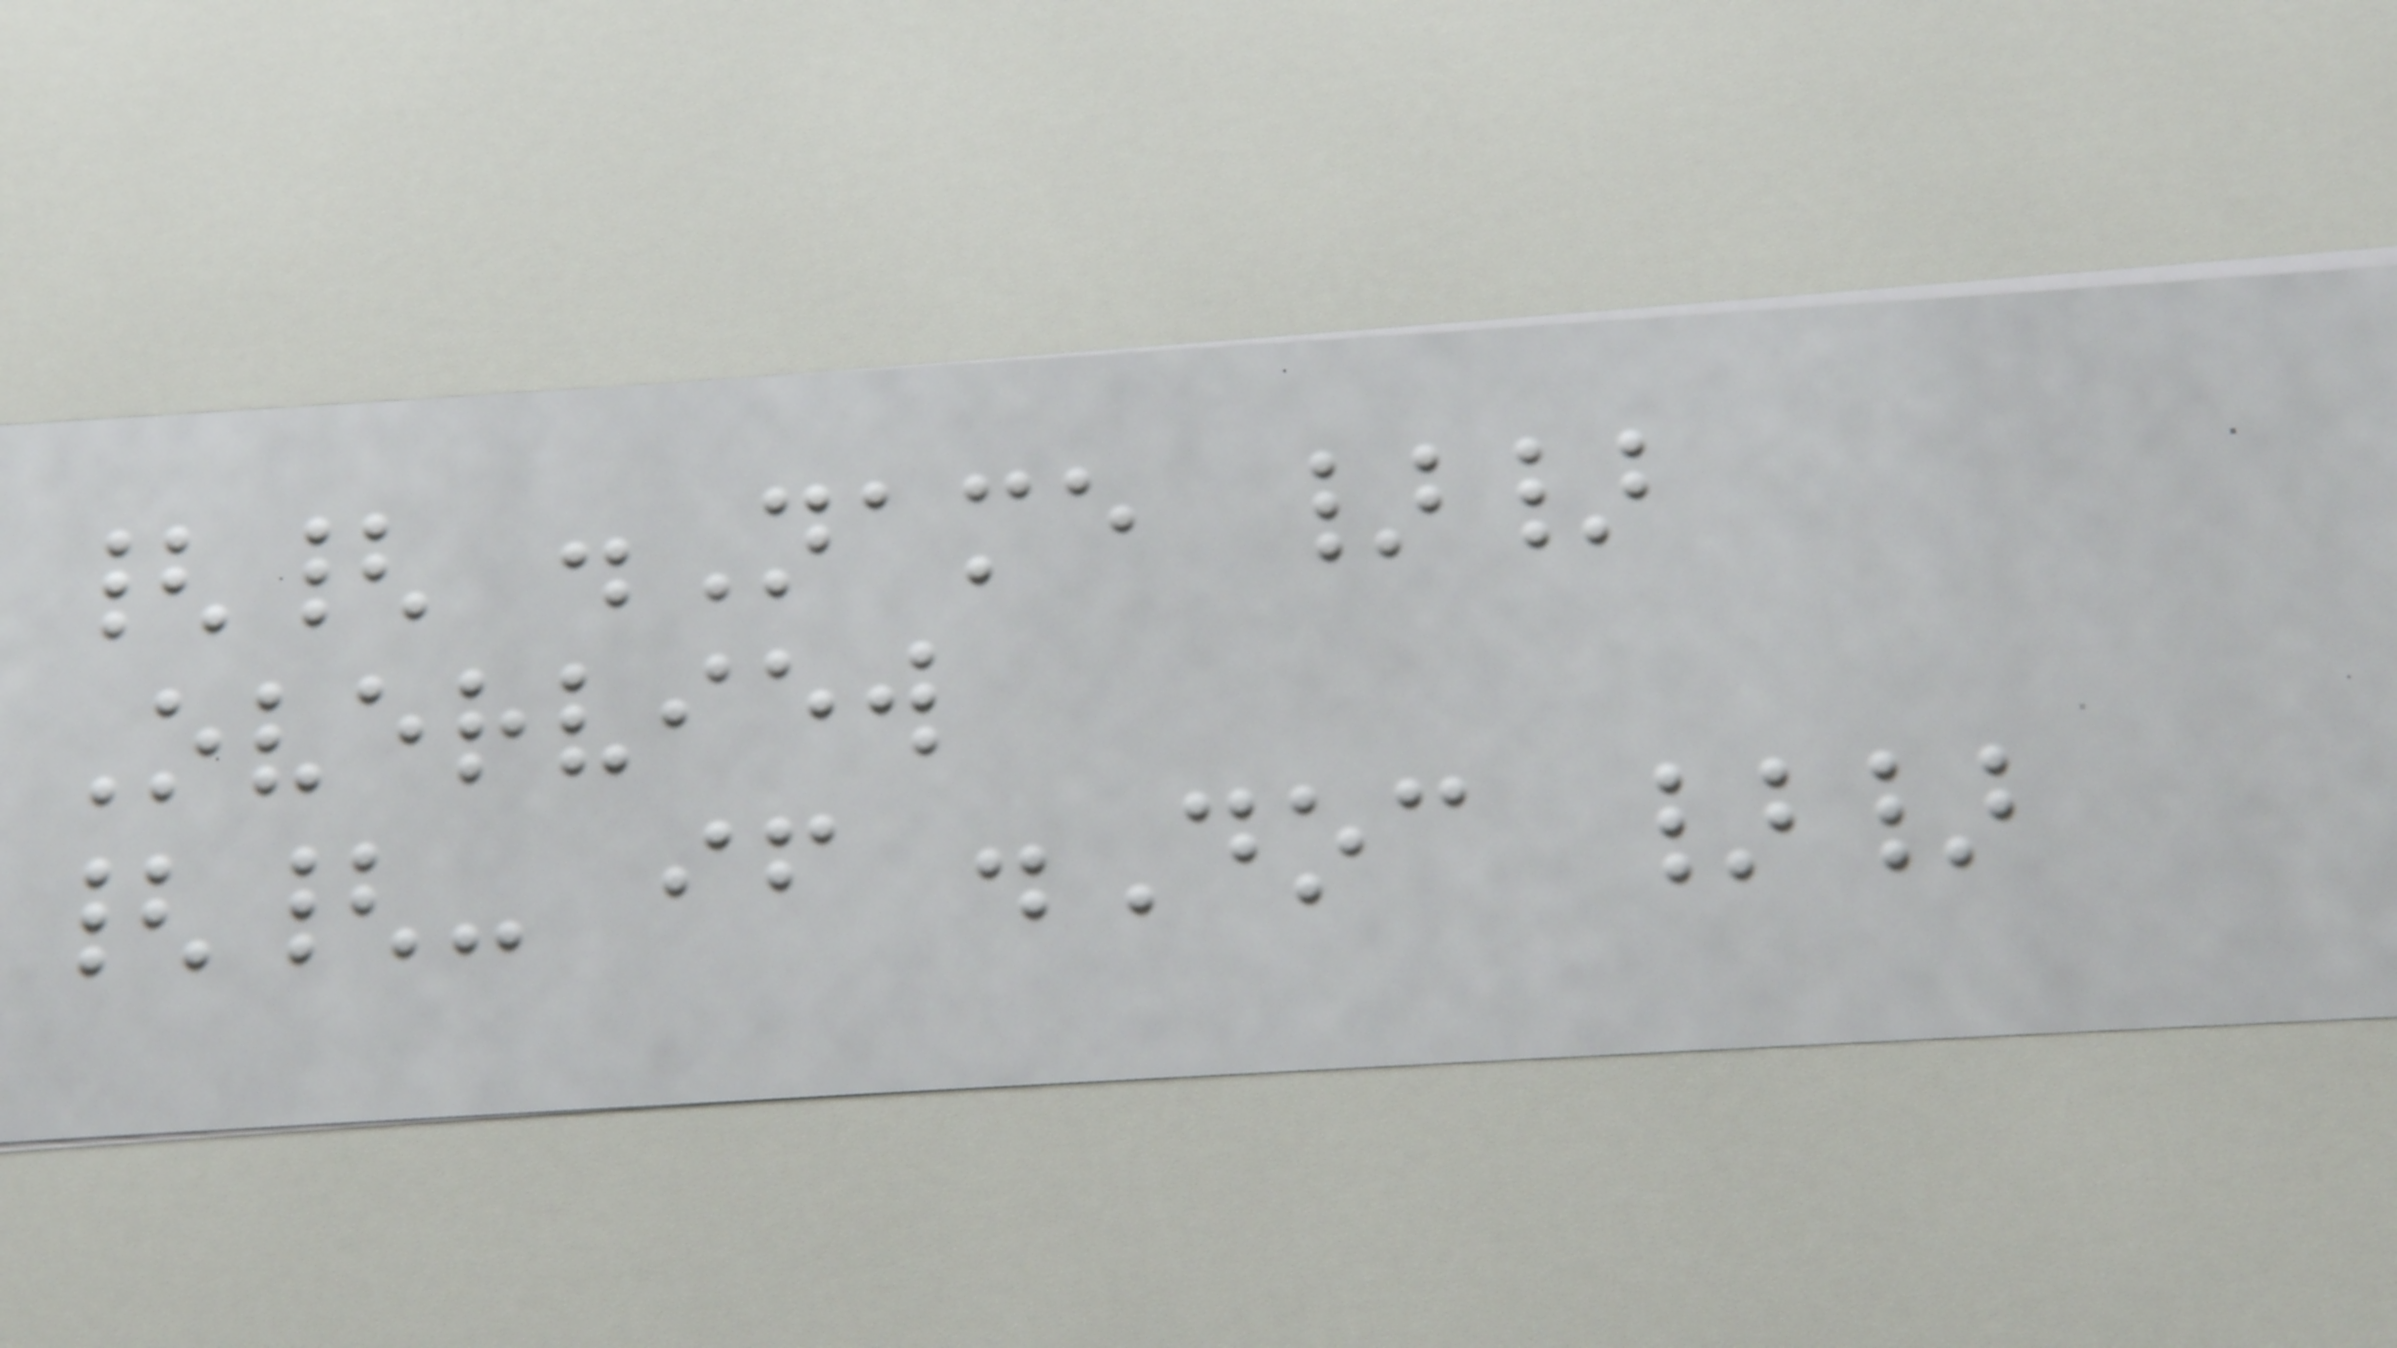{{ .Name }}
Overview
{{- if .Doc }}
